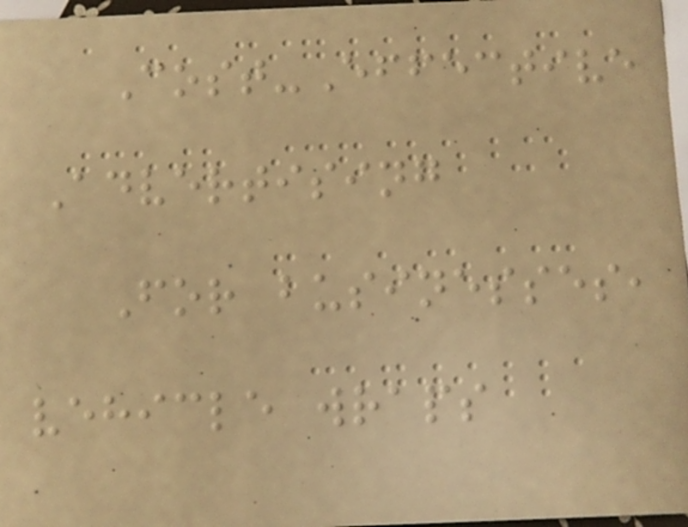Cost-Effective
Advertising
For businesses,
vehicle wraps
